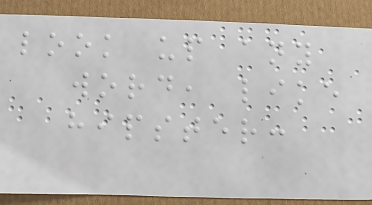look up any
word, like
hipster:
